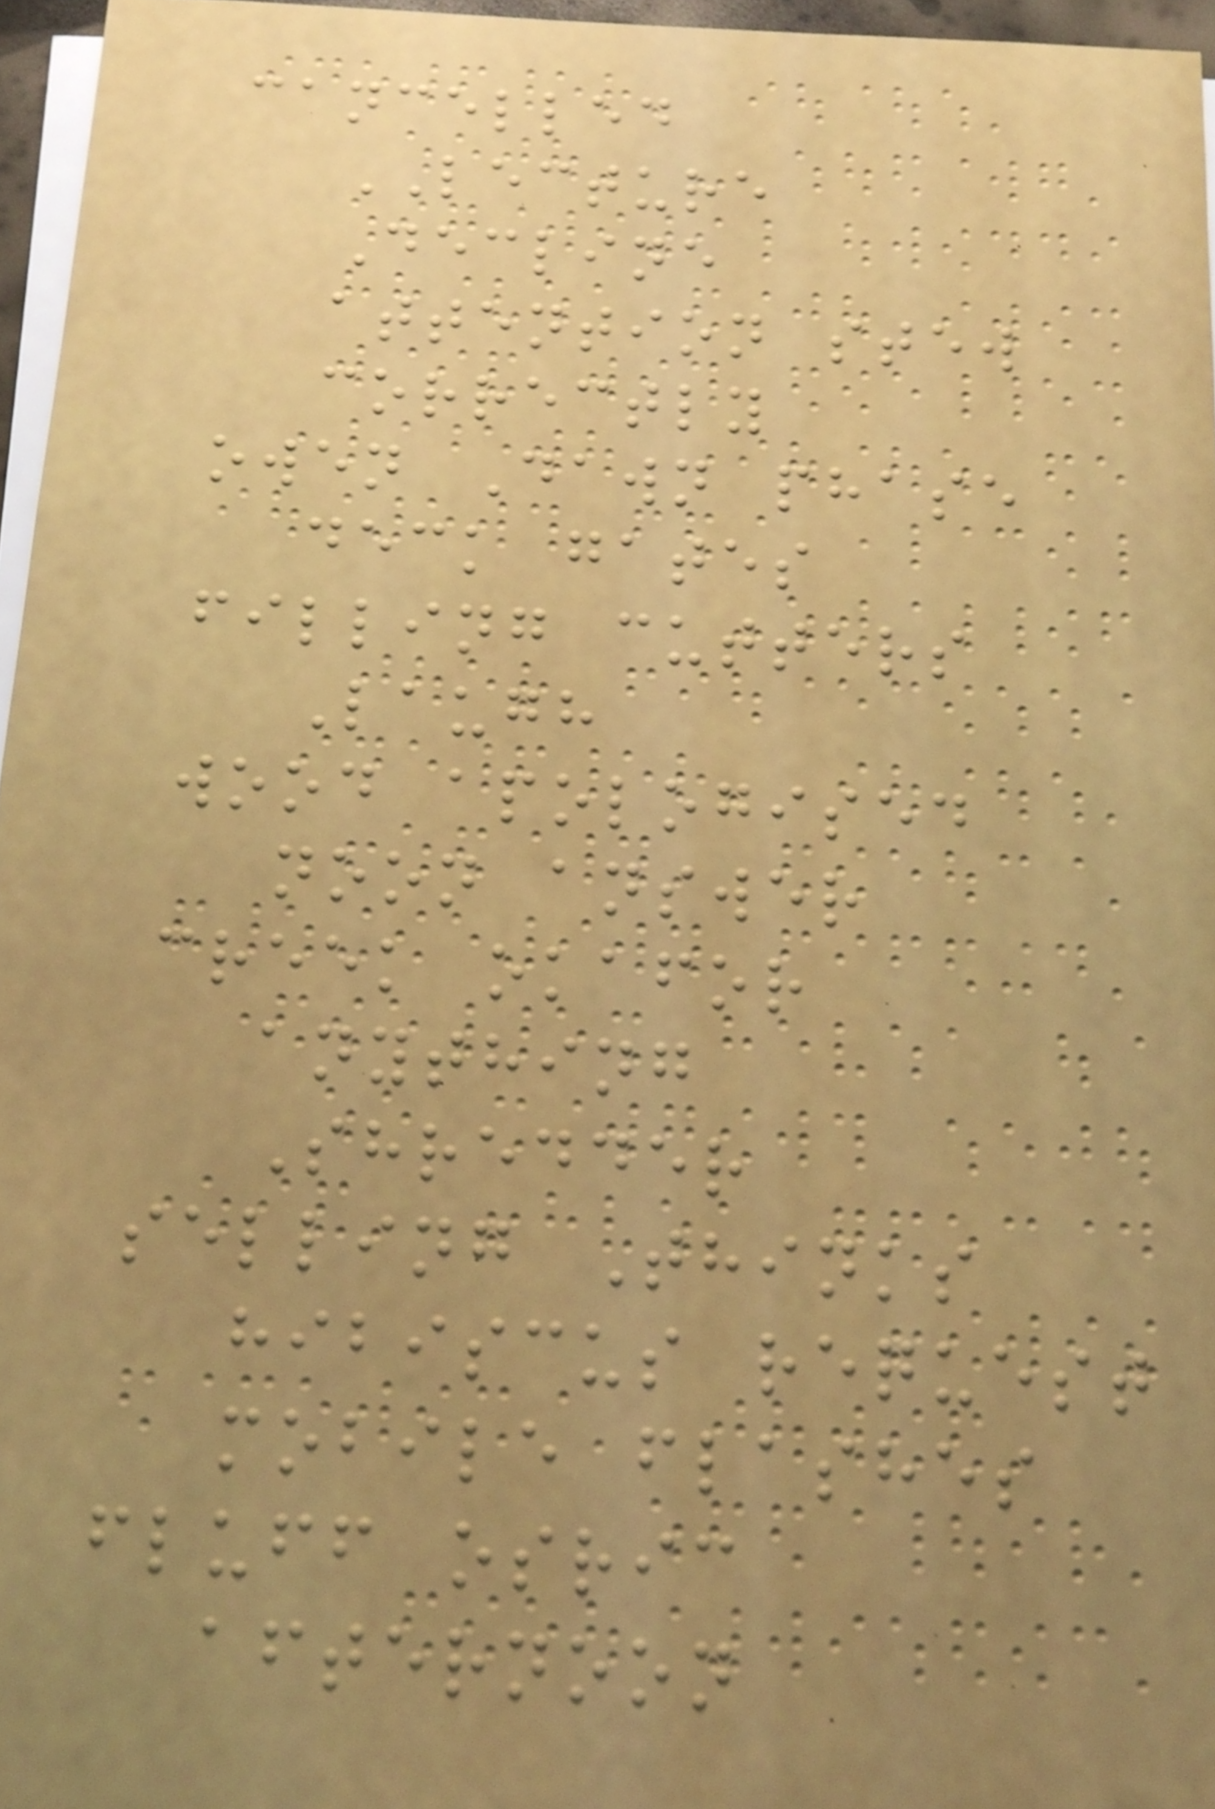cancelled
LECTURE
Decline
attention stew
correctly
owen Dawn phase
deck gates
filling cutters
Laugh
wood apologised
noon answer
creek okafor
anything
Shredder
selling Thinks
hibiscus request
mobile flashes
fluff osric
afternoon
